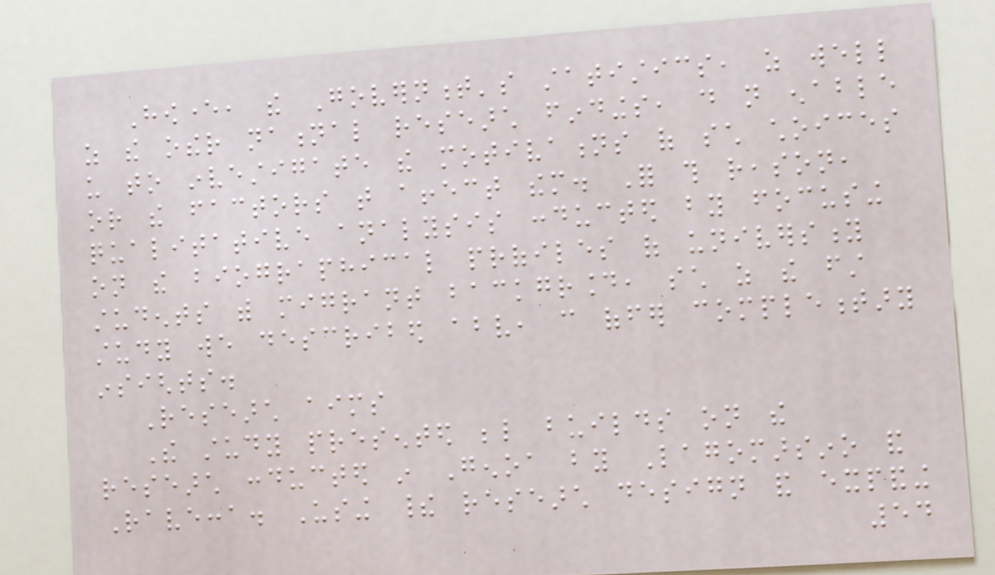However, the Government's statistics, as well
as the other national research findings, do not enable
us to investigate the motivations of such choices
or the factors that affect them. For this reason,
qualitative analysis conducted by focusing
on the biographical profiles of university
students with migrant background, such as the first
study we described above, can offer complementary
insights.
Research aims
The study presented below builds on the
research conducted in Genoa by Lagomarsino and
Ravecca. Using their research design and expanding
54
